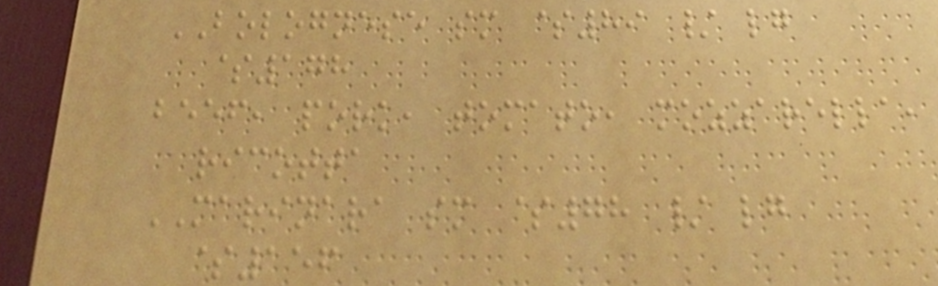BOLOGNESE sm $89 / lg
$178
beef, pork, tomato, mozzarella,
ricotta
MARINARA sm $78 / lg
$156
